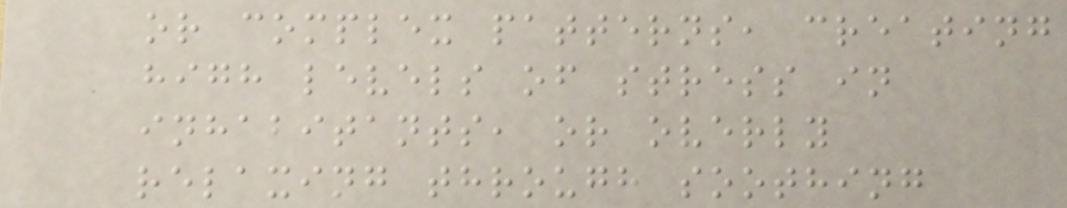or complex patterns, creating
high levels of stress in
inhabitants, or overly
relaxing through soothing
